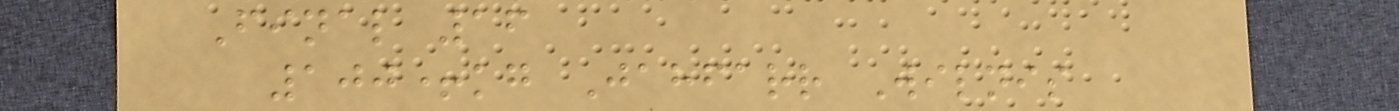Final 16
100+kg Jahfarr Wilnis
